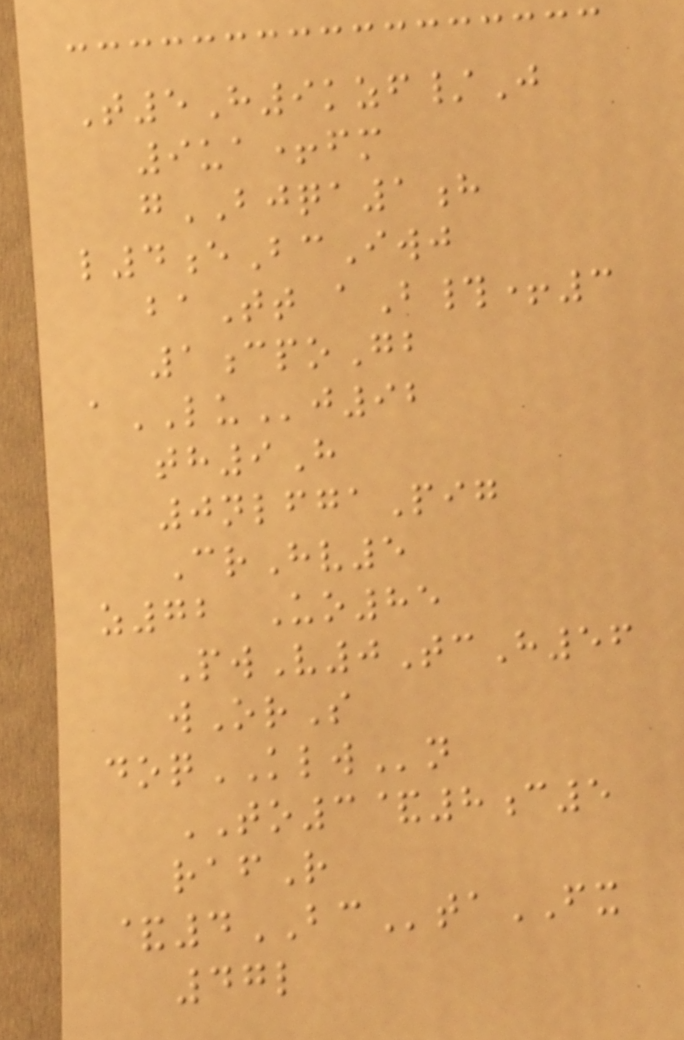T5H9kzf/J
9ua+fm
gBJQA1h
l4eBcIwj
baTt aB#+3
1cpoGb
aLUj92
th9H
0nlfgaPig
CrHv5
z72 Uo85
PwV0TcH56
wOrS
doqKLWn
TO3&8c5
rafR
&4BCtaFX
47l
